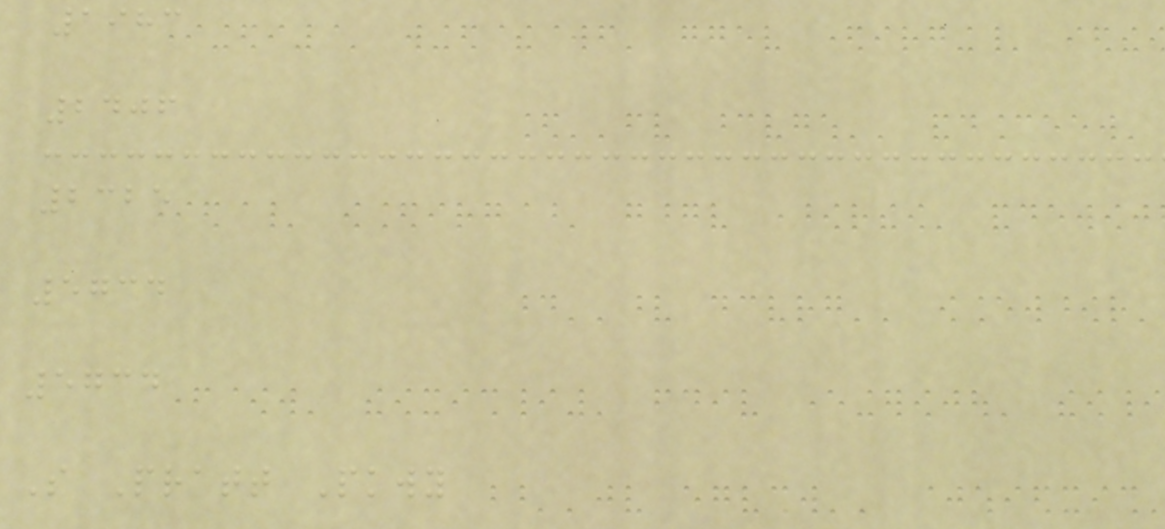1983
2406
2325
5734
5734
S Pratt Pkwy
